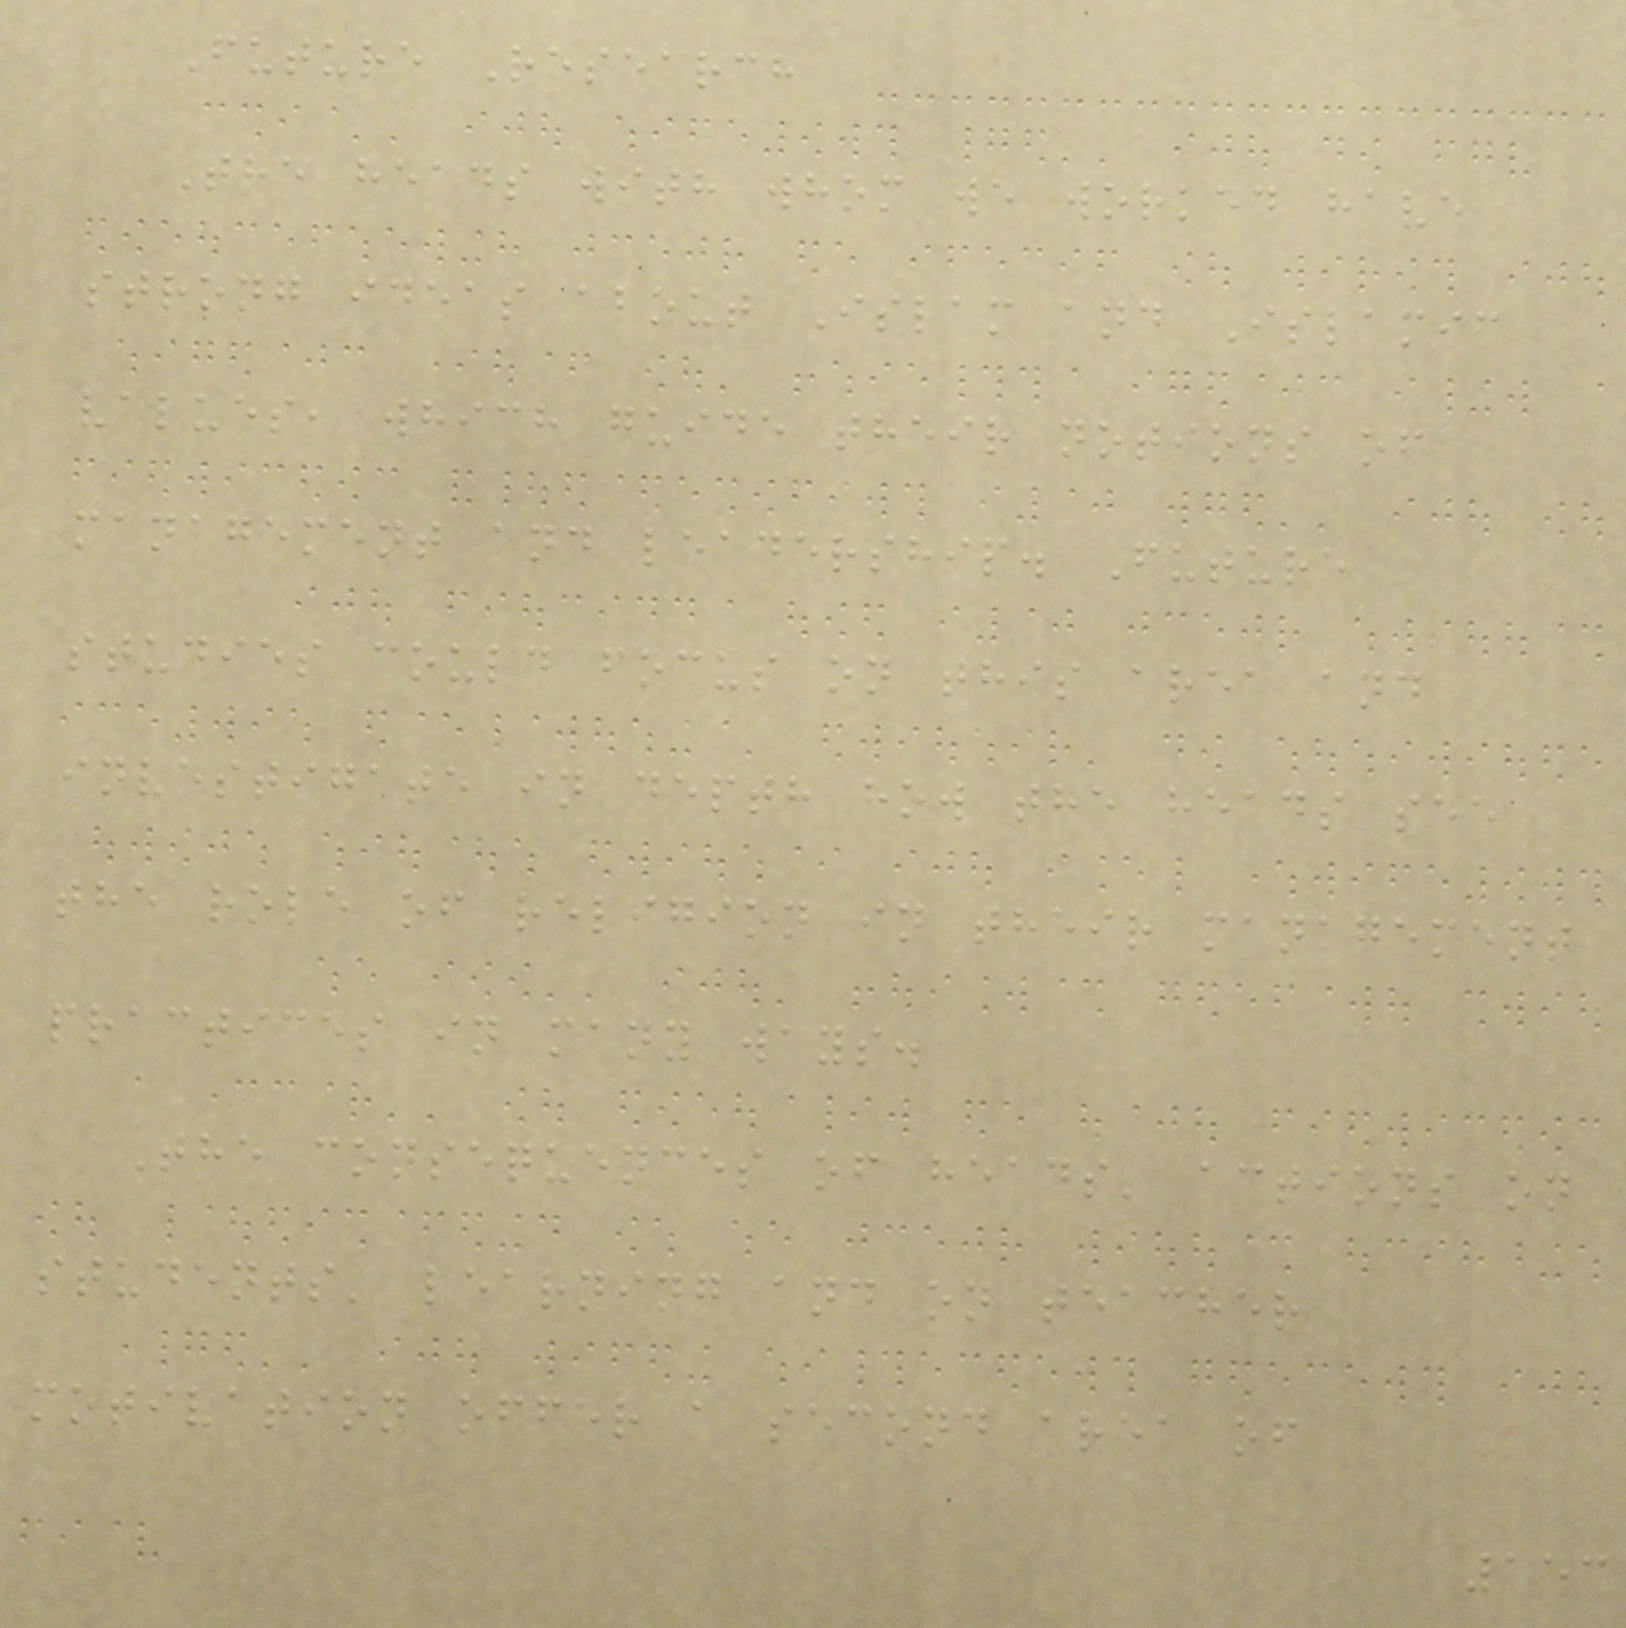Future Research
The heads with whom we worked have
strong ideas about Islam and Islamic
values, which guide their notions of
management and leadership. Future
studies could focus on this area and
investigate in depth how the heads see
the role of religion in their management
practices in many ways.
The consequences of heads' actions on
students' learning and on teacher
motivation offer a second area of
153
